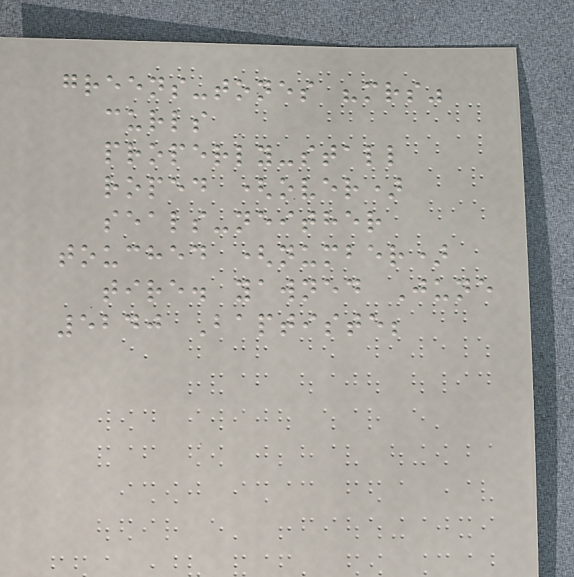greens-tones "mrs"
curls
properly-stall
roped (over)
seals-neither
touched (number)
tire. yawned June
5240 Baptiste;
